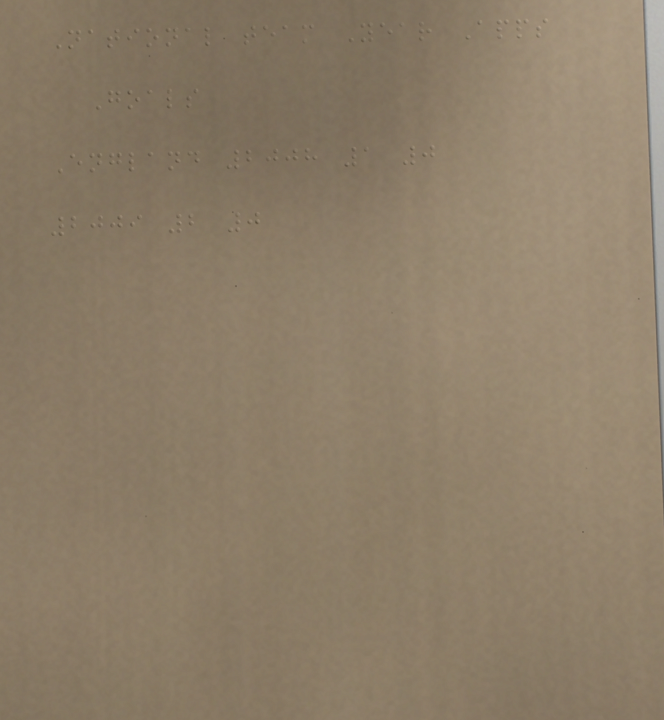National team Year Apps
Goals
England 2008 1 0
2009 2 0
